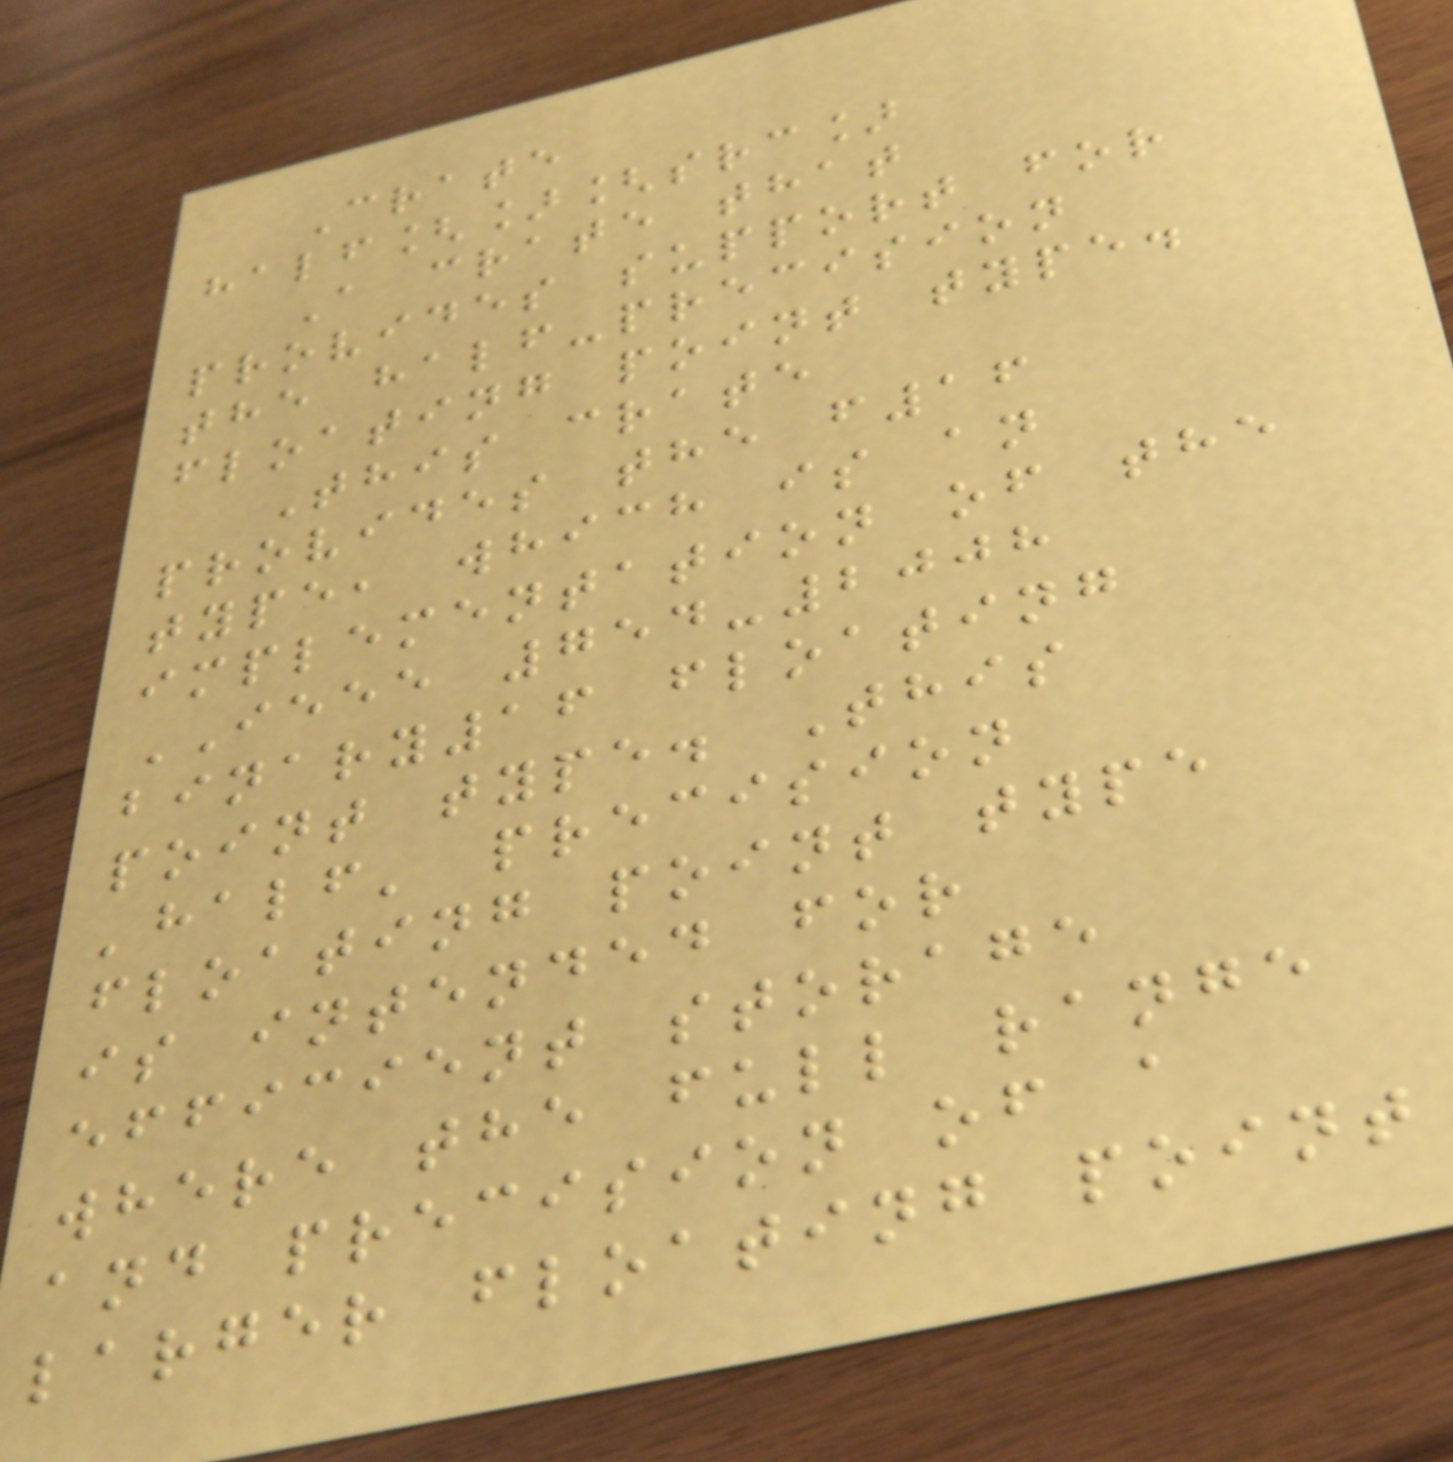Crate
half[][src]
A crate that
provides support for
the half-precision
floating point type.
This crate
provides the f16
type, which is an
implementation of the
IEEE 754-2008
binary16 floating
point type. This
'half' precision
floating point type
is intended for
efficient storage
where the full range
and precision of a
larger floating point
